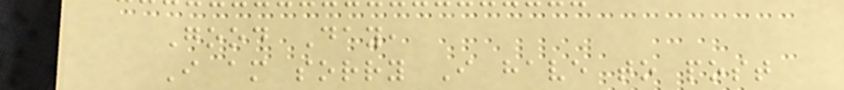Good Day,
I am sorry I have to post
